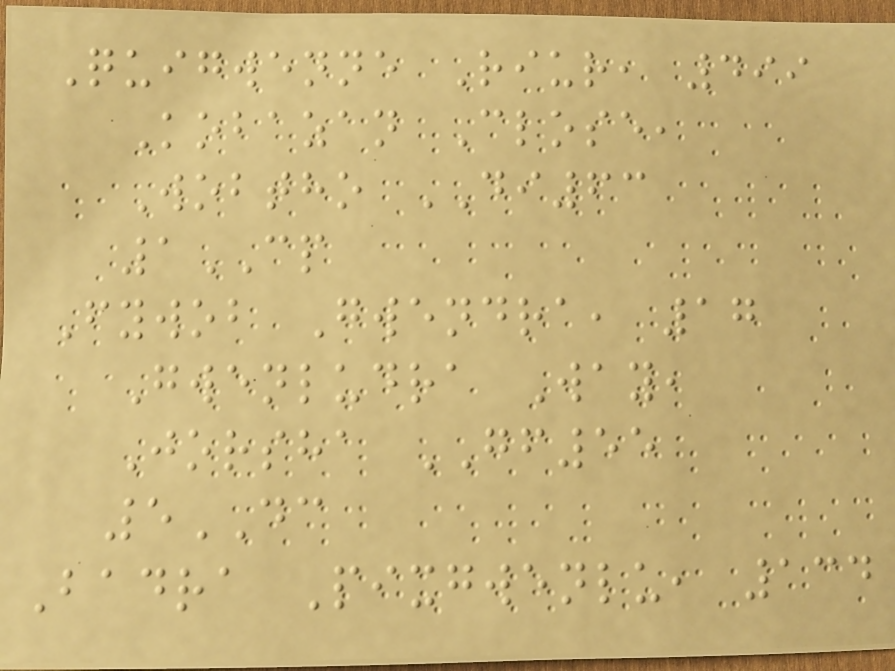Quigwenne Riur, 499
Kobazan Close,
Wobtho DI63
1CP
Fywob Gwendra, 17
Gwenludra Way,
Jorsha GF55
5DC
Badra Pixgwenlu, 134
